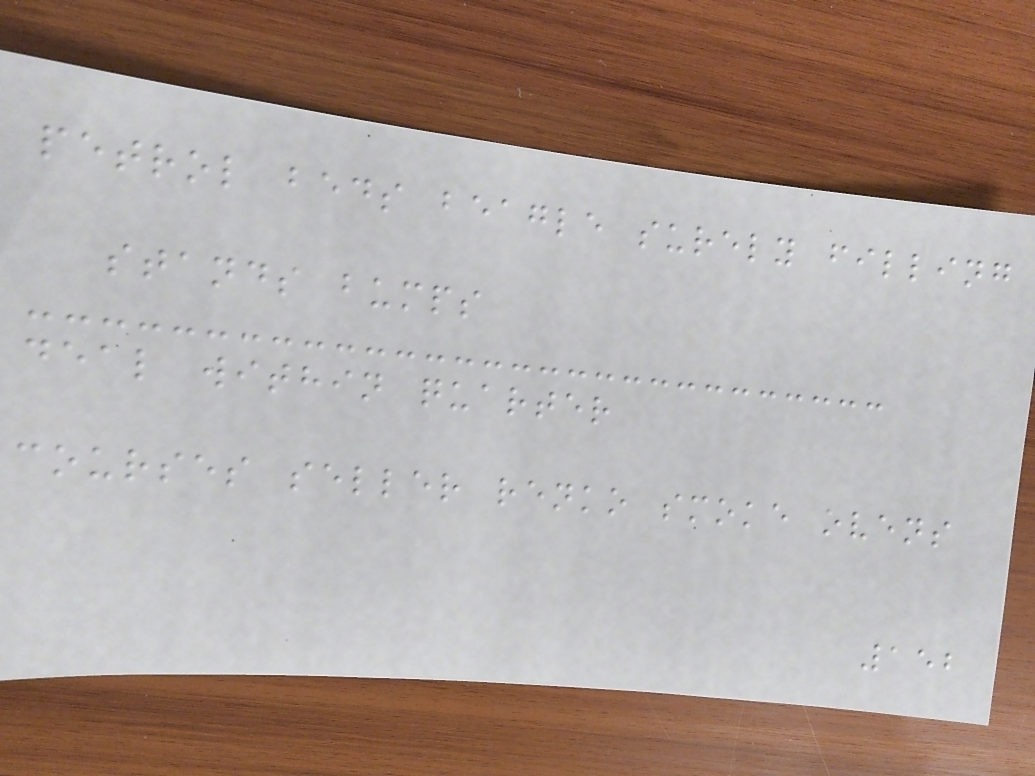petrol beds beagle surely filling
stands bumps
deal within quarter
courses seller renko smoke ovens
152
